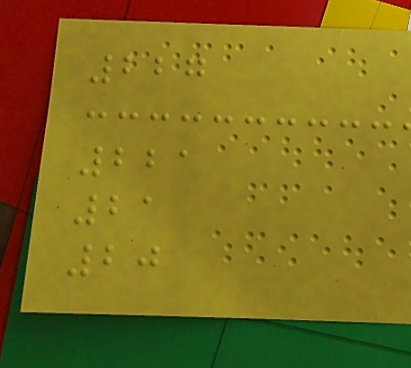227
221
21
20
